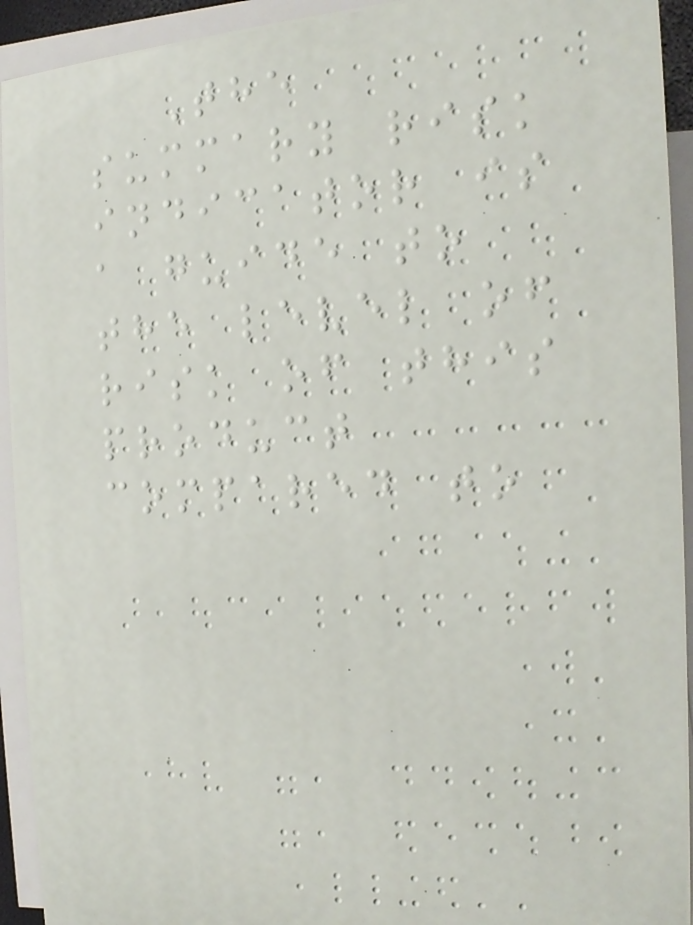The
summary risk
indicator is
a guide to
the level of
risk of this
product
compared to
